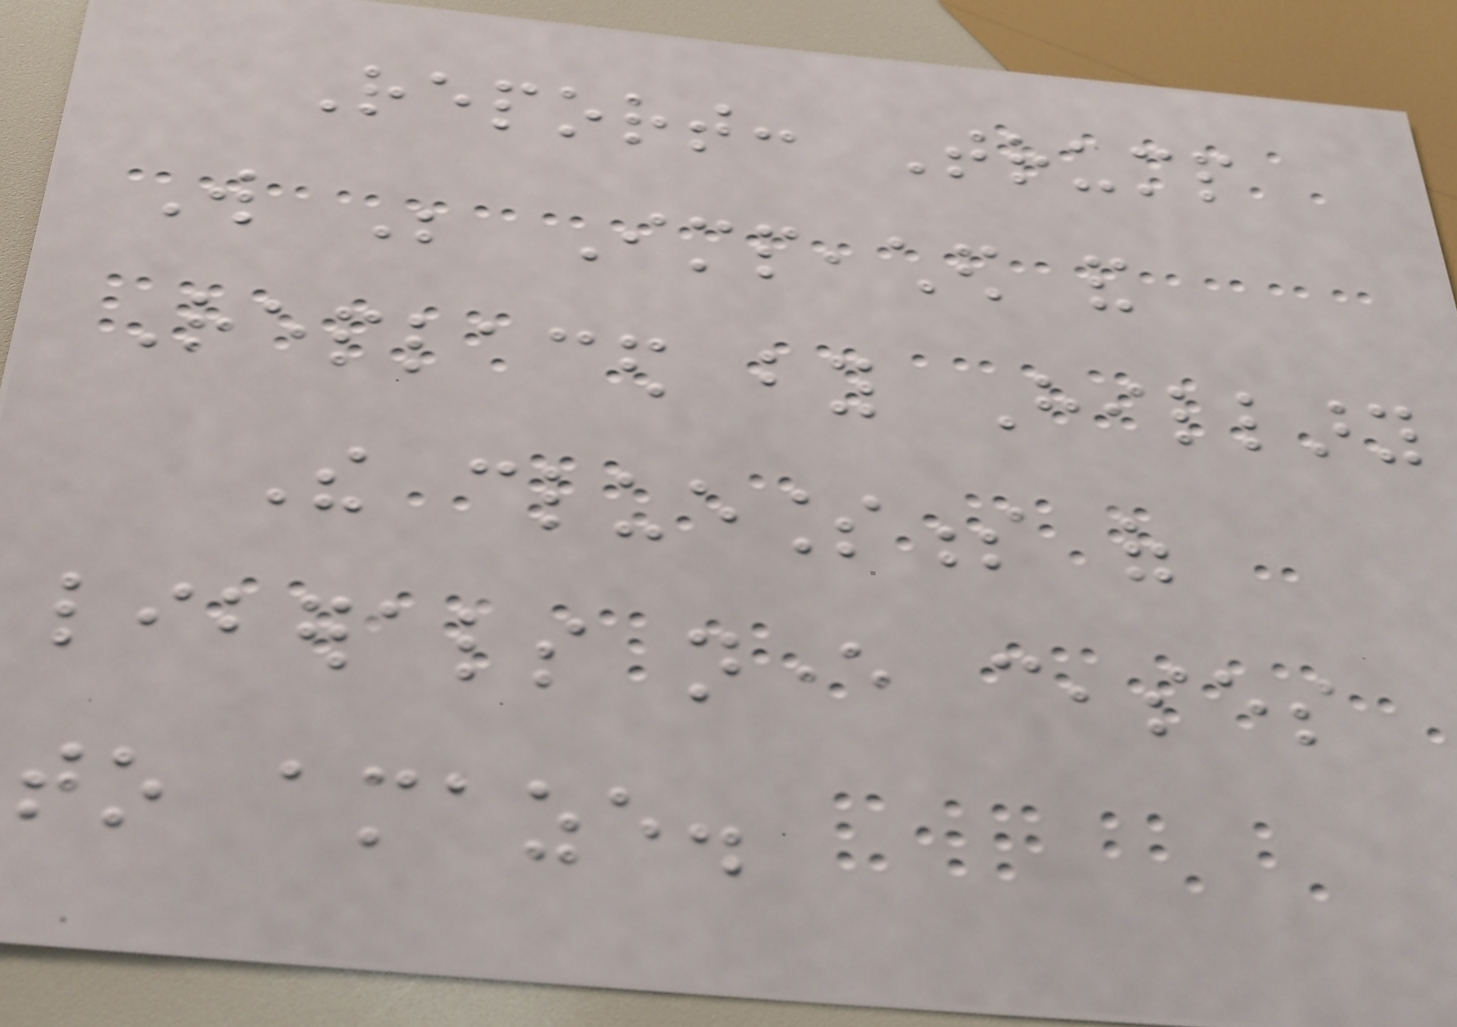Report: Trump
Will Be Impeached and
Replaced by Hillary
The cluelessness of
liberals never ceases
to amaze.
